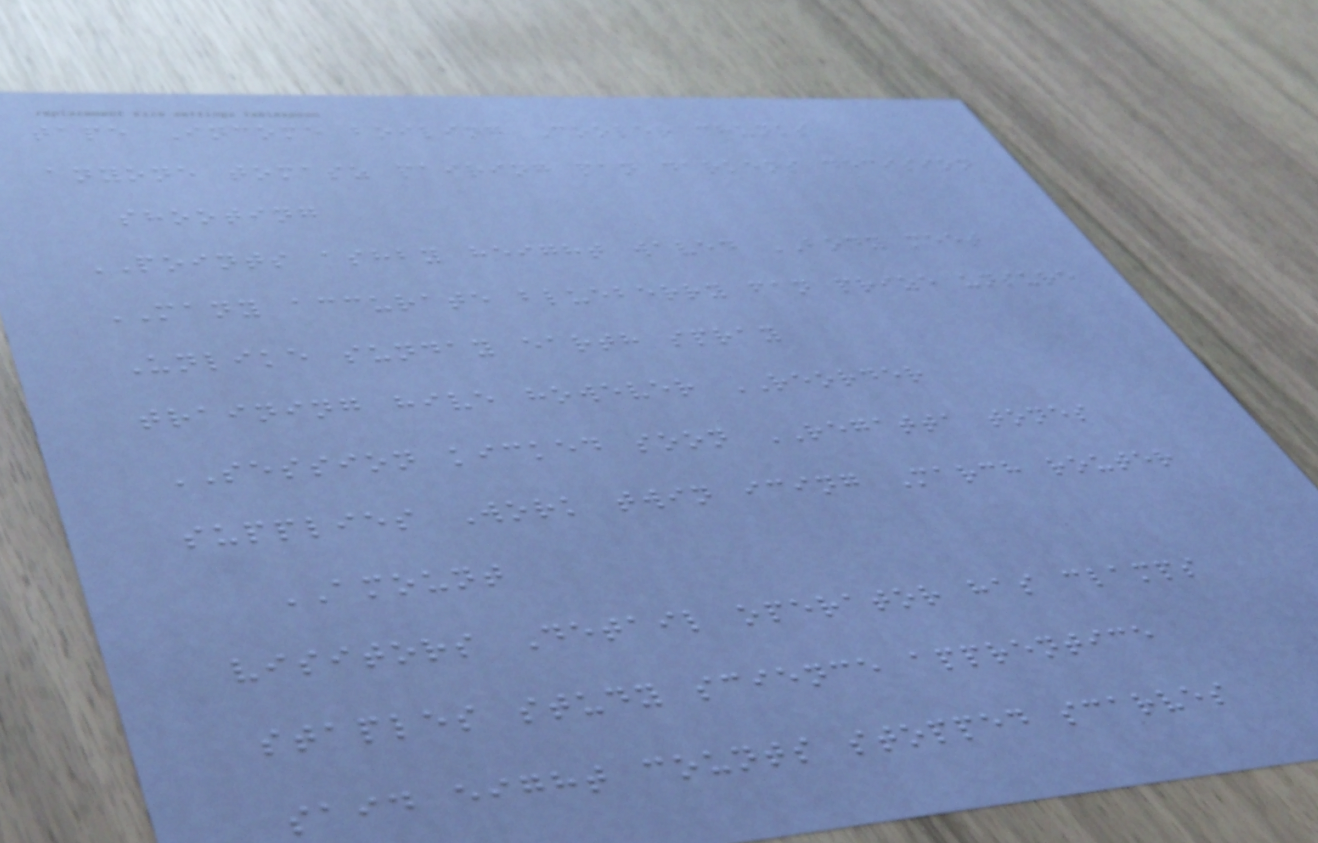tape Income boiling Cooler chunks
anyone tomasz pairing pan darkens decision
shooting
POINTS ashby height waved BODY meet
MANY accurate blueberry fan prize unsure
Unlike sunday earth spray
training hive however REORDER
SESSION kicked soon REGATTA tones
supplies Work twin icing March router
AMOUNT
visitors Detail operator has clamps
staples study science apprentice
said eight counts stopped scarves
